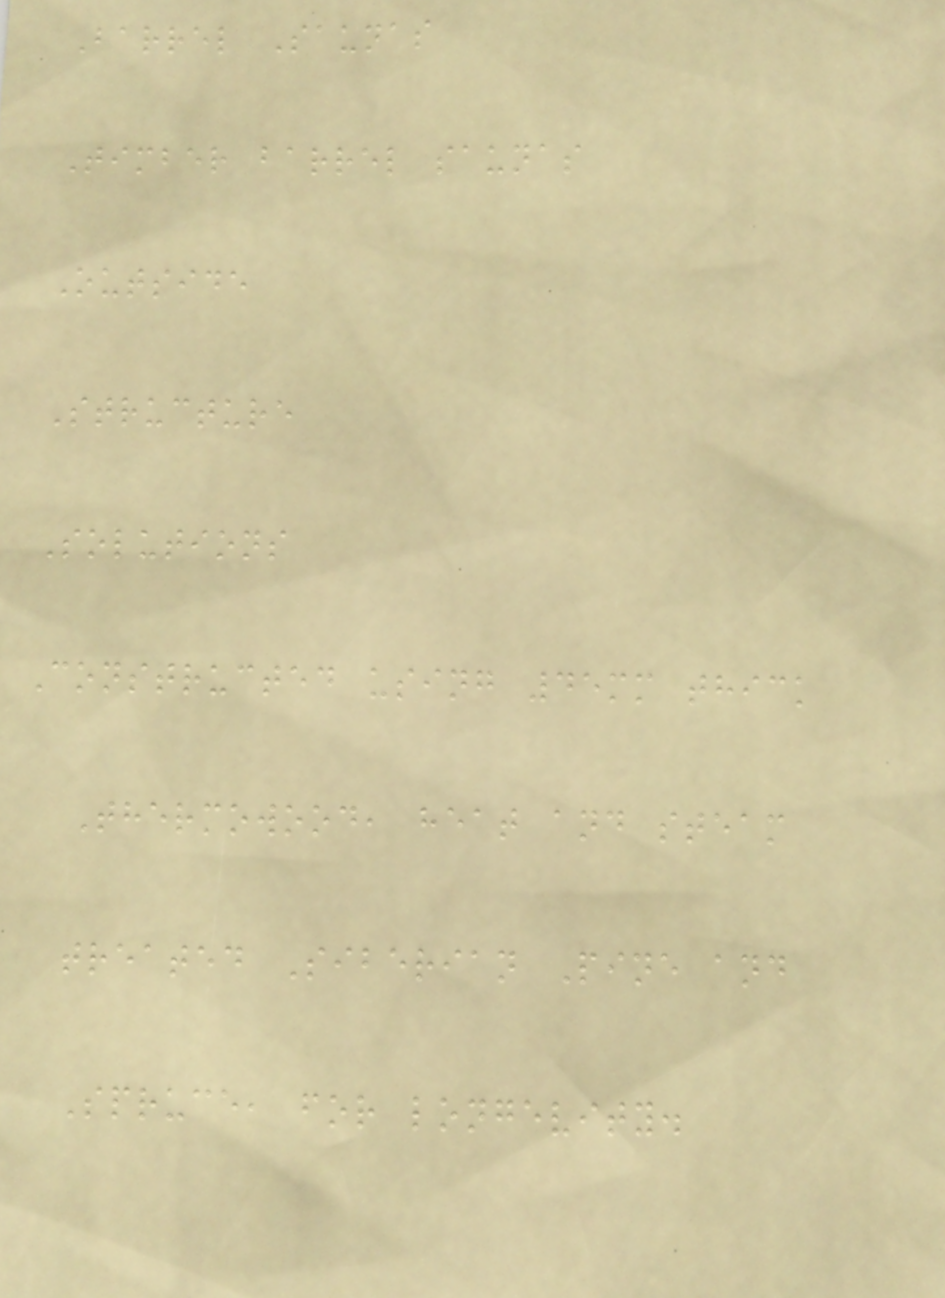Barrel Saunas
Timber barrel saunas
Outside
Structure
Solutions
Constructed using 45mm thick
Thermowood, heat and steam
treated Siberian Pine and
Spruce, for longevity.
